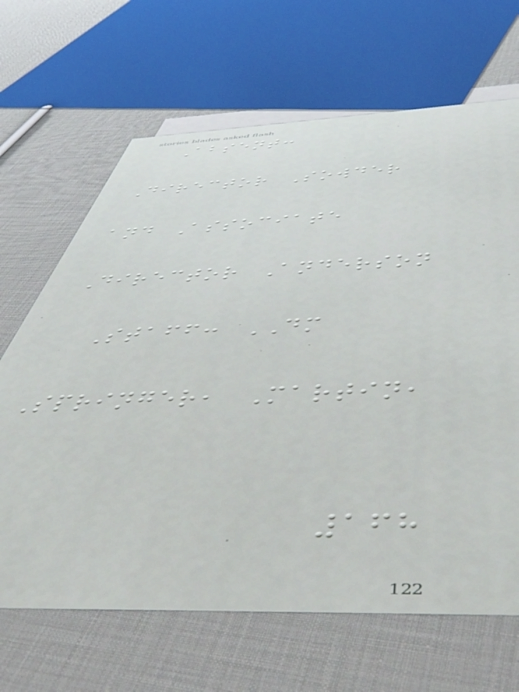Absent:
Director Sowder
and Associate
Director Anderson
Staff: DM
Springer, Martin,
168
